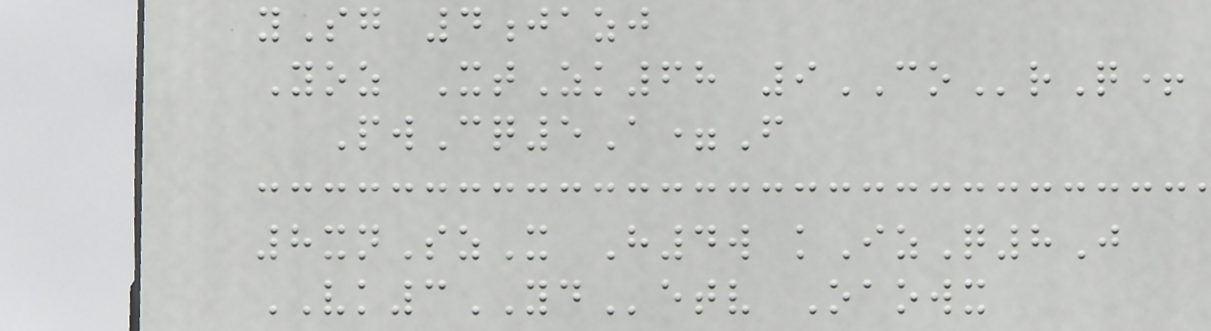ySg 4jazj
Yoz XtZk68 9COrQ+
PwCq5A=F
8xnSzX H4w kIzQ8J
VK3YDetv Oaowx
